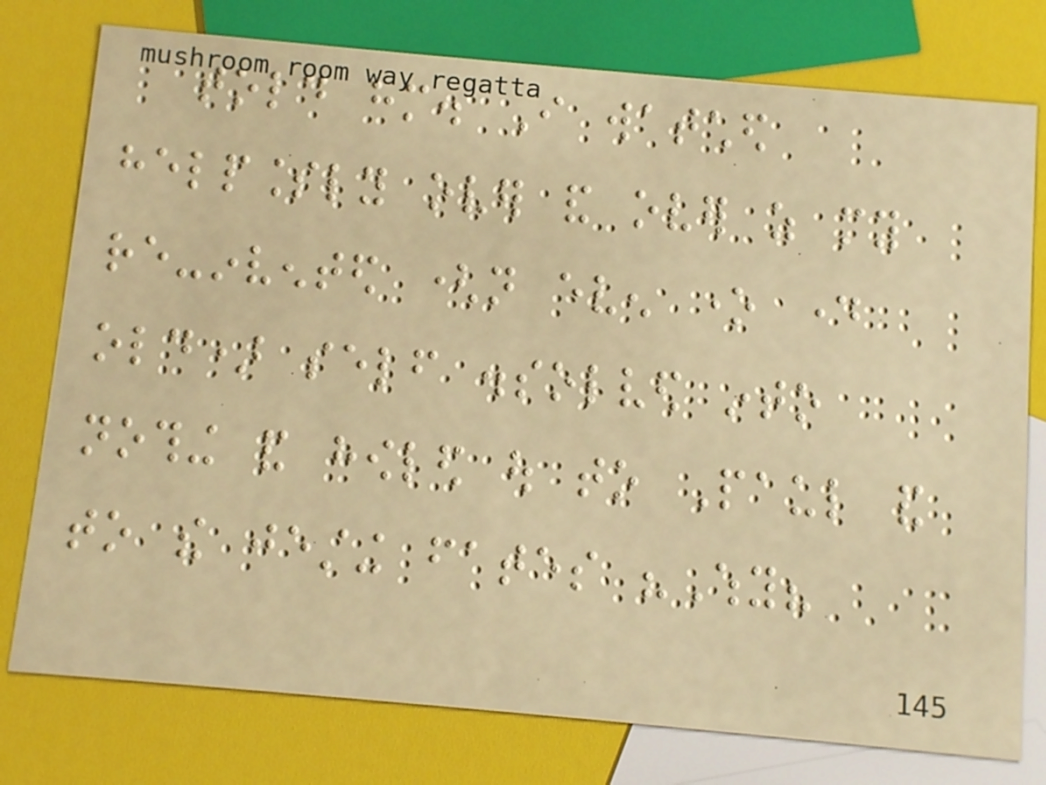told him. I watched
helplessly over and over as my
re-invented (not even one day
old) self dissolved into
nothing and howled out to Paul and
to the jesting fates "Why?
